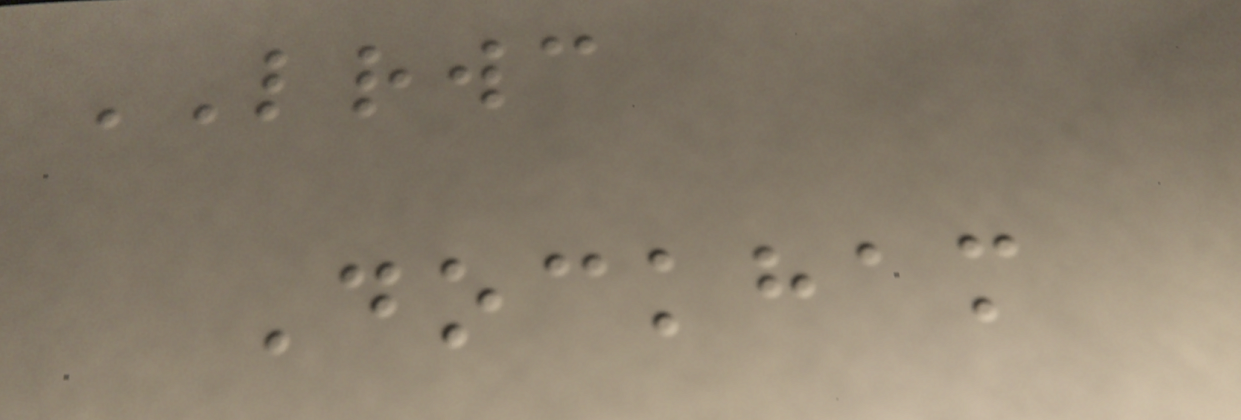LRWC
Dockham
